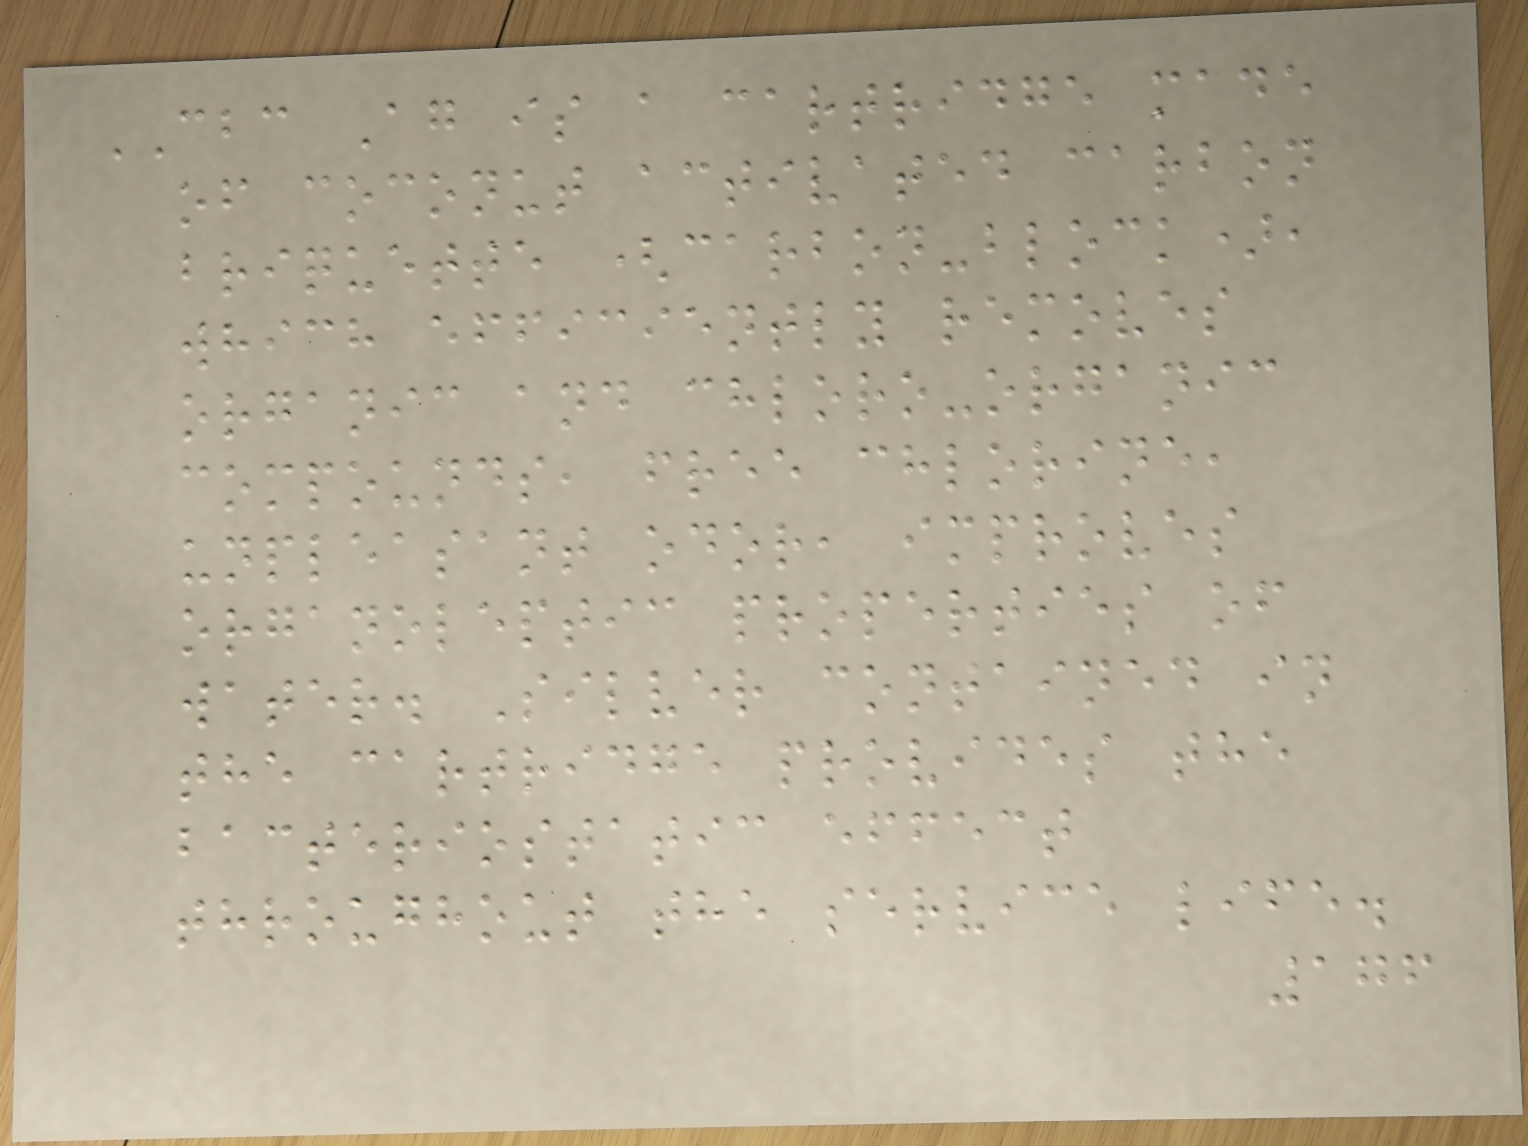CBC Ag is a cartridge made
of coconut activated carbon
briquette (carbon-block),
which efficiently removes
organic and chloro-organic
compounds, free chlorine,
unpleasant odor, improves
organoleptic properties of
water. Silver contained in
the cartridge provides the
bacteriostatic effect
throughout the service life.
176
